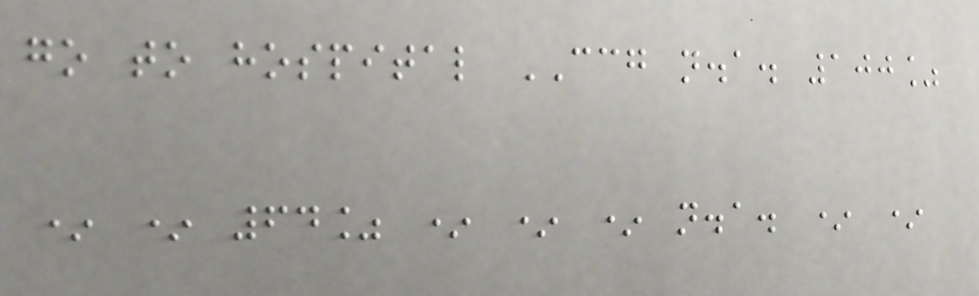go to hospital CCG n.a. 100%
* * 64% * * * n.a. * *
